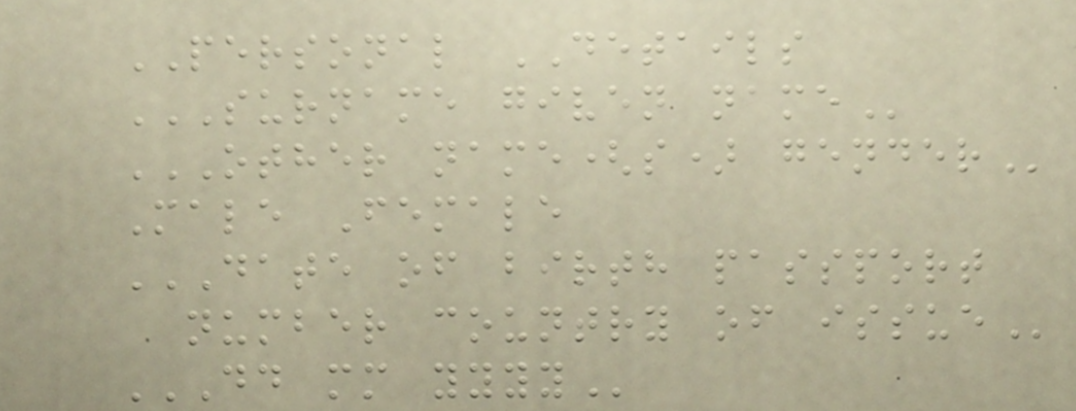PERSONAL DETAILS
SURNAME GIVEN NAME
OTHER NAME(S) GENDER
Male Female
DATE OF BIRTH PASSPORT
NUMBER COUNTRY OF ISSUE
DD MM YYYY
